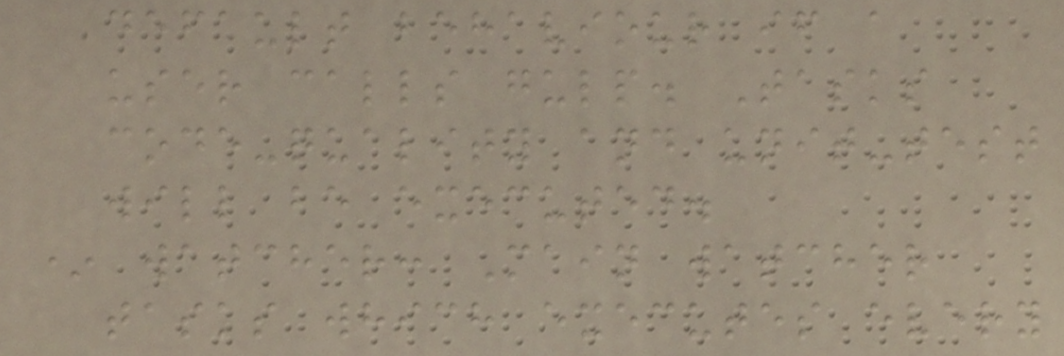default behaviour if a
user calls gulp. Tasks
code-quality and unit-test
will be executed.
* watcher: Main watcher
tasks which executes every
